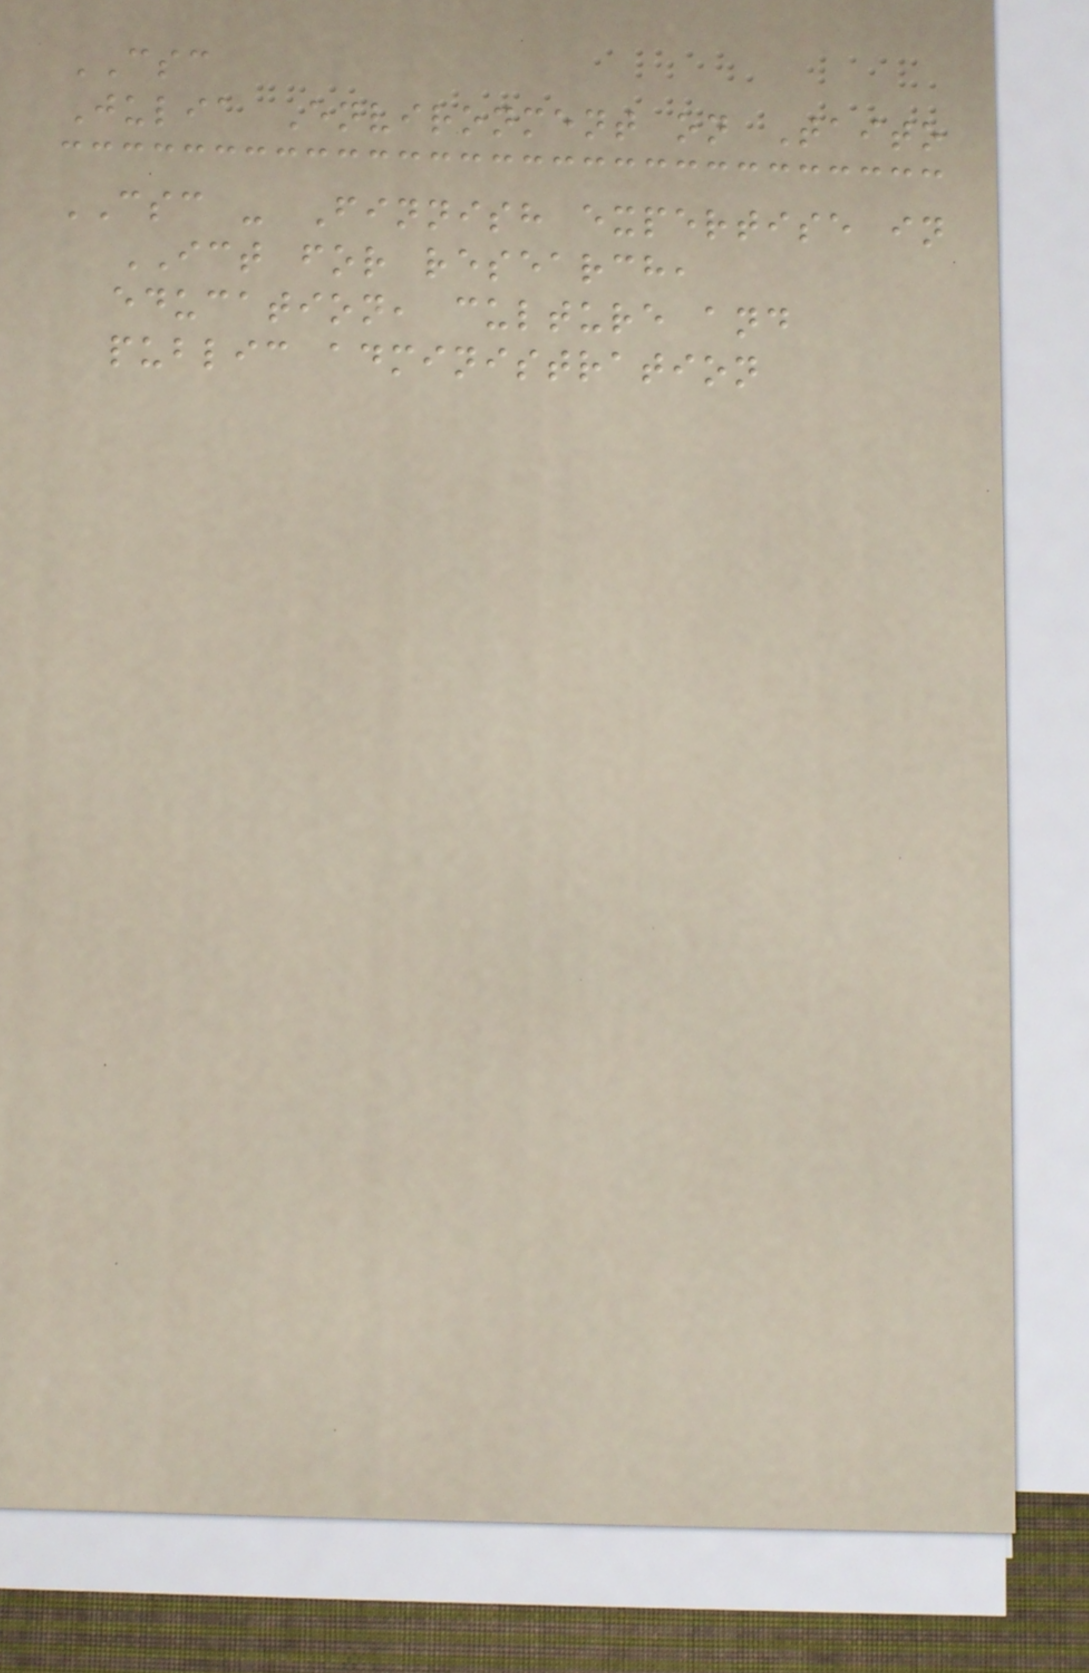CSC
Julia Environment on Taito
CSC - Finnish expertise in
ICT for research,
education, culture and
public administration
